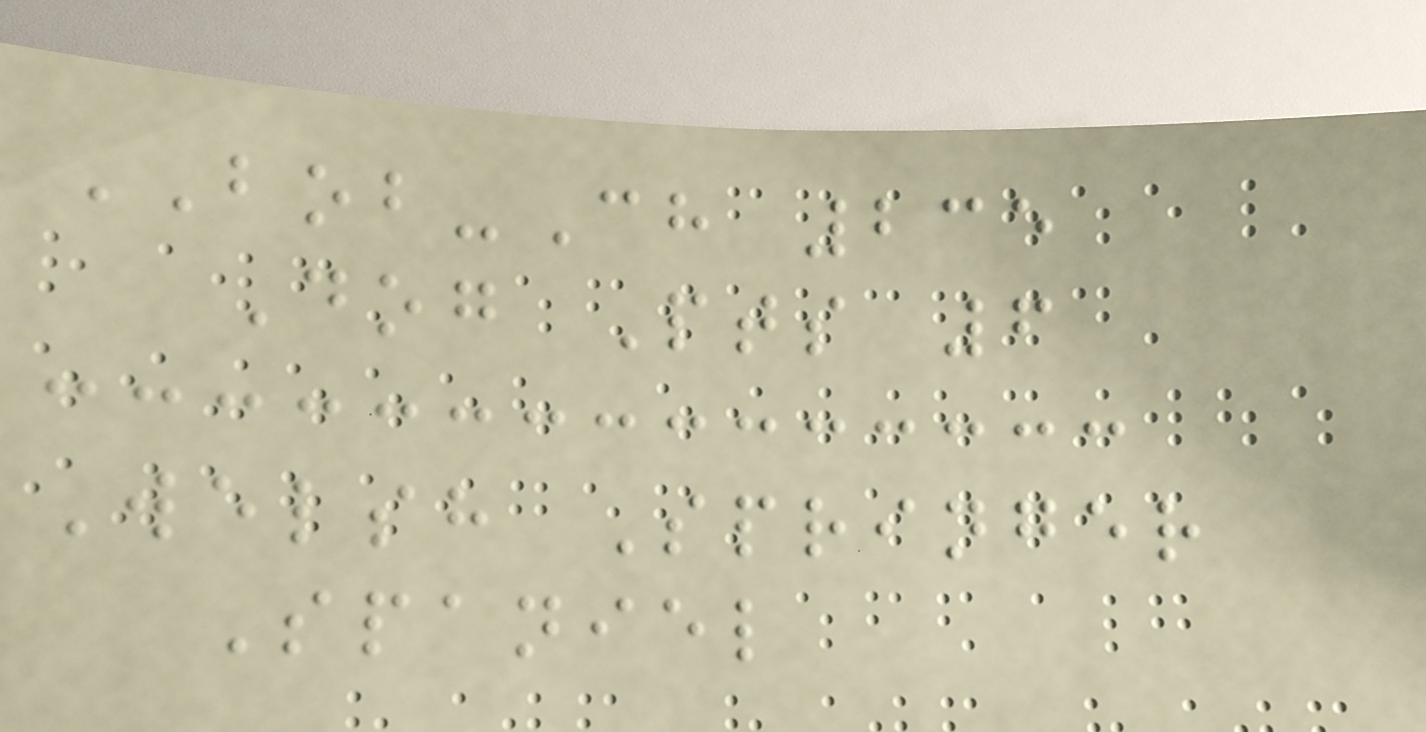BOB-Ch 235
Dog Pts 6
Welsh Springer
Spaniel
